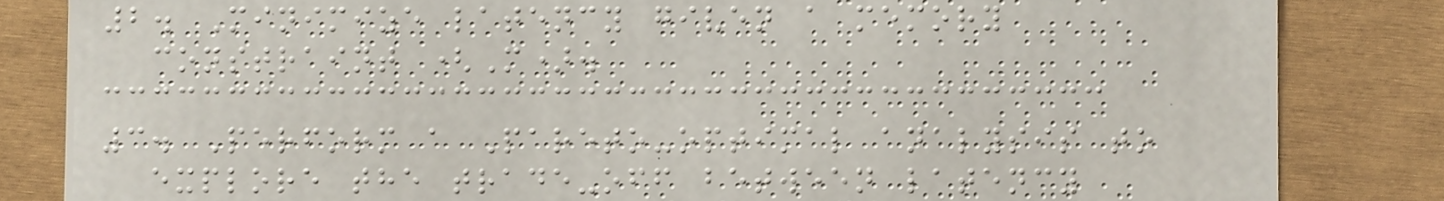2. Minimize latency given a memory
constraint (M).
3. Perform a Pareto-optimal analysis to
explore the trade-off between latency
